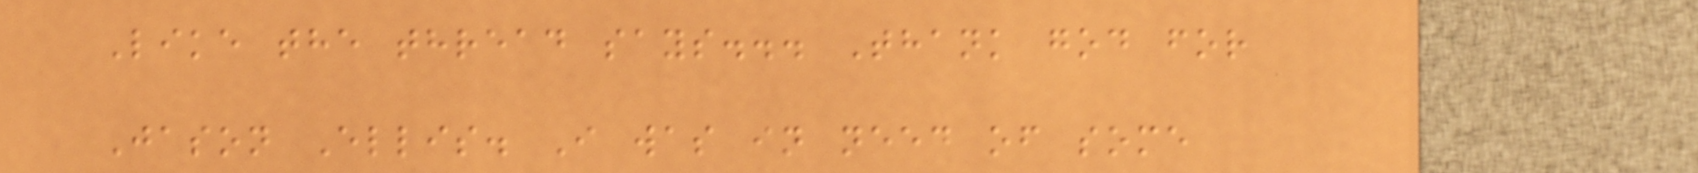Like the thread says... Thank god for
Jason Ellis. I was in need of some
